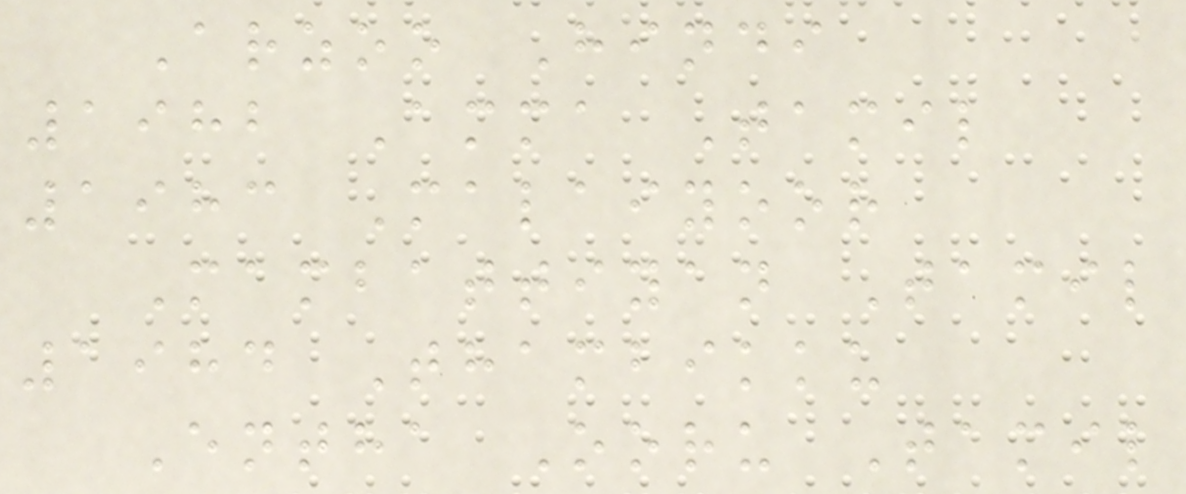Arzoo Hindi
1982 Amma Tamil
1983 Malaiyoor
Mambattiyan Tamil
1984 Thambikku
Entha Ooru Tamil
